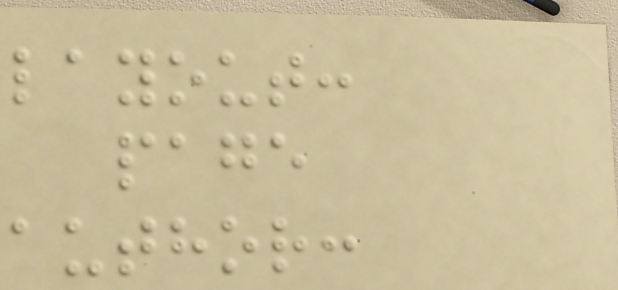layout:
page
author:
